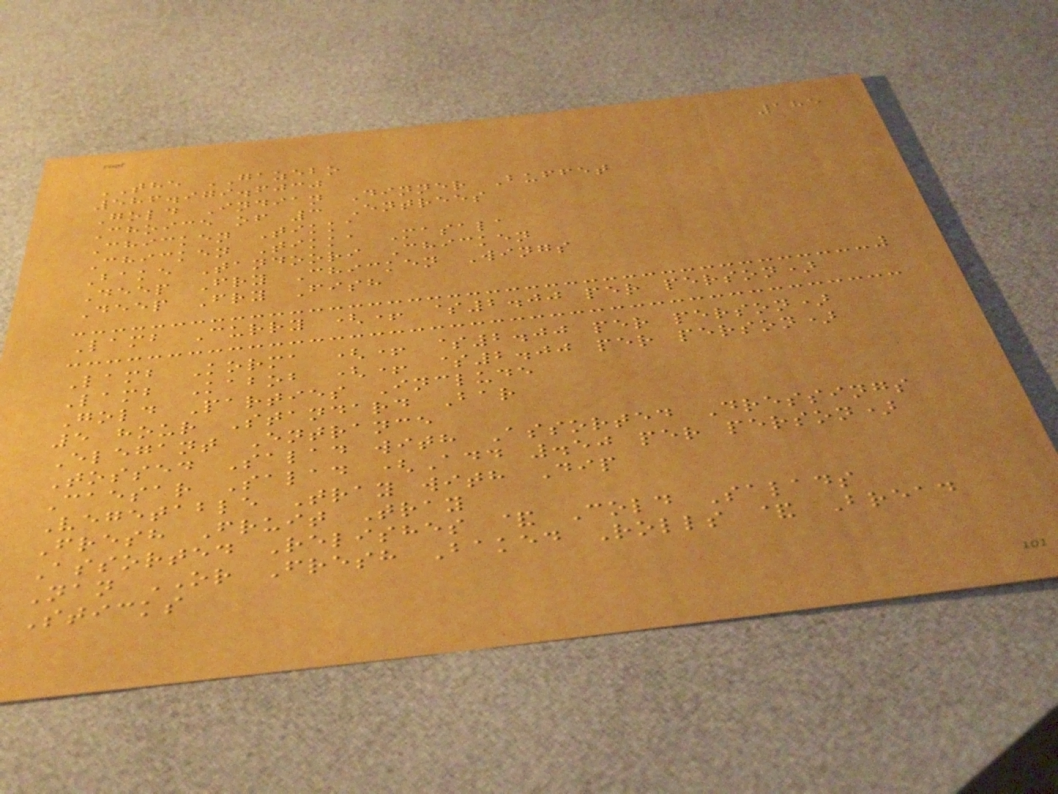185
THE GAZEBO
586.979.6030
Gold Indian Dinner Buffet
Choice of 3 Entrees
Chicken Tikka
Chicken Tikka Masala
Bake Tandoori Chicken
Deep Fry Chicken Wings
Deep Fry Fish
Lamb Curry (+ $2.00 per person)
Lamb Korma (+ $2.00 per person)
Lamb Kabob (+ $2.00 per person)
Gold Parties Include
5 hour Standard Bar
Elegant Entrance
Tossed Salad with Assorted Dressings
Caesar Salad (Add .50 per person)
Vegetable Tray with Dip
Fresh Fruit Tray
Assorted Relishes & Cold Salads
Nan OR Fresh Baked Rolls & Bread
Sticks
